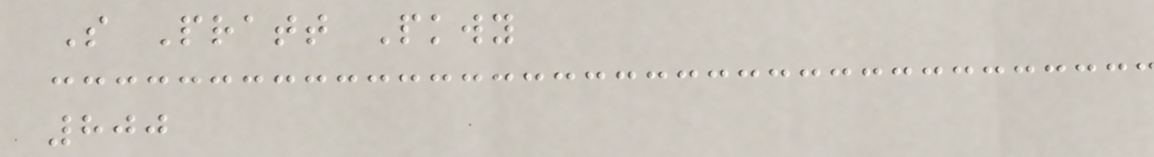S Pratt Pkwy
800
